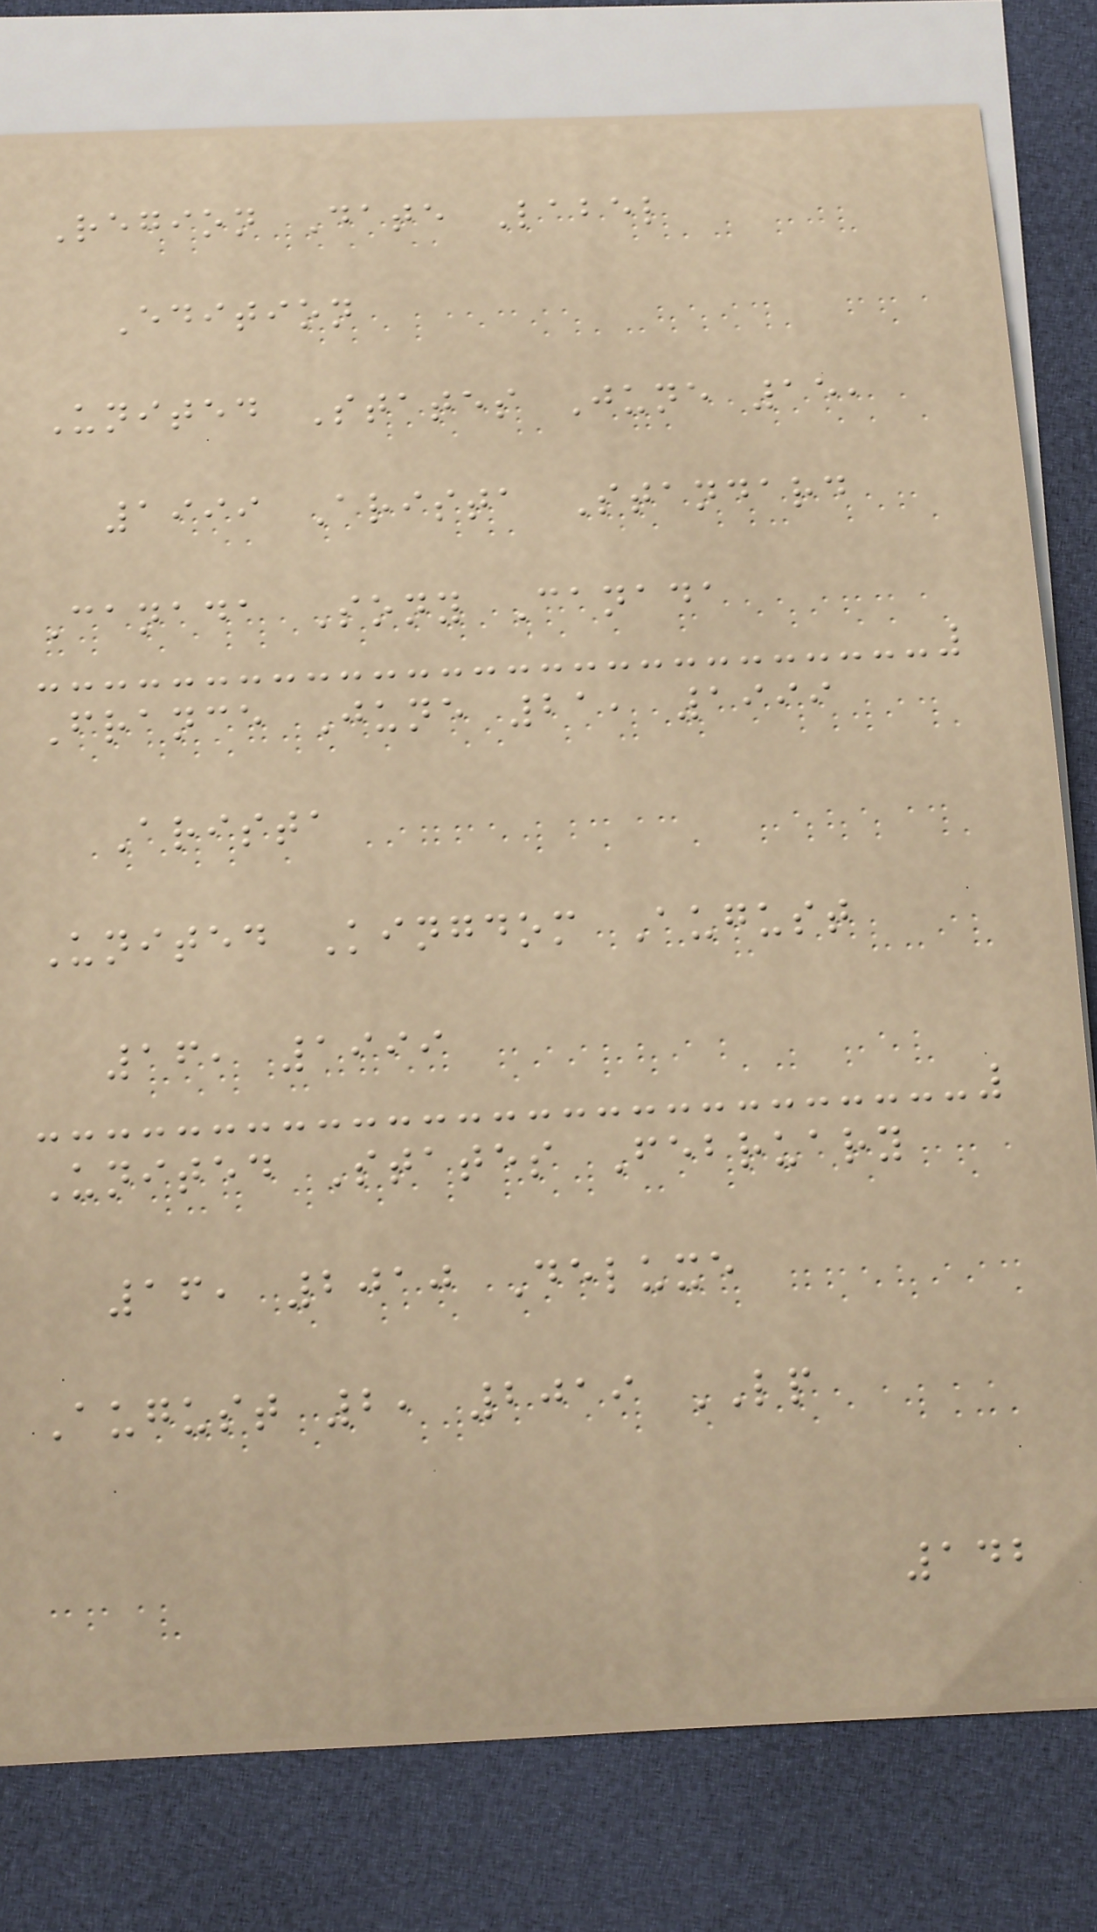Region Date Label
Edition
United States June 15,
1999 Arista Standard
Canada Sony Canada
France June 21, 1999
Arista
United Kingdom August
16, 1999
United States February
16, 2010 Deluxe
August 2, 2019 LP
142
